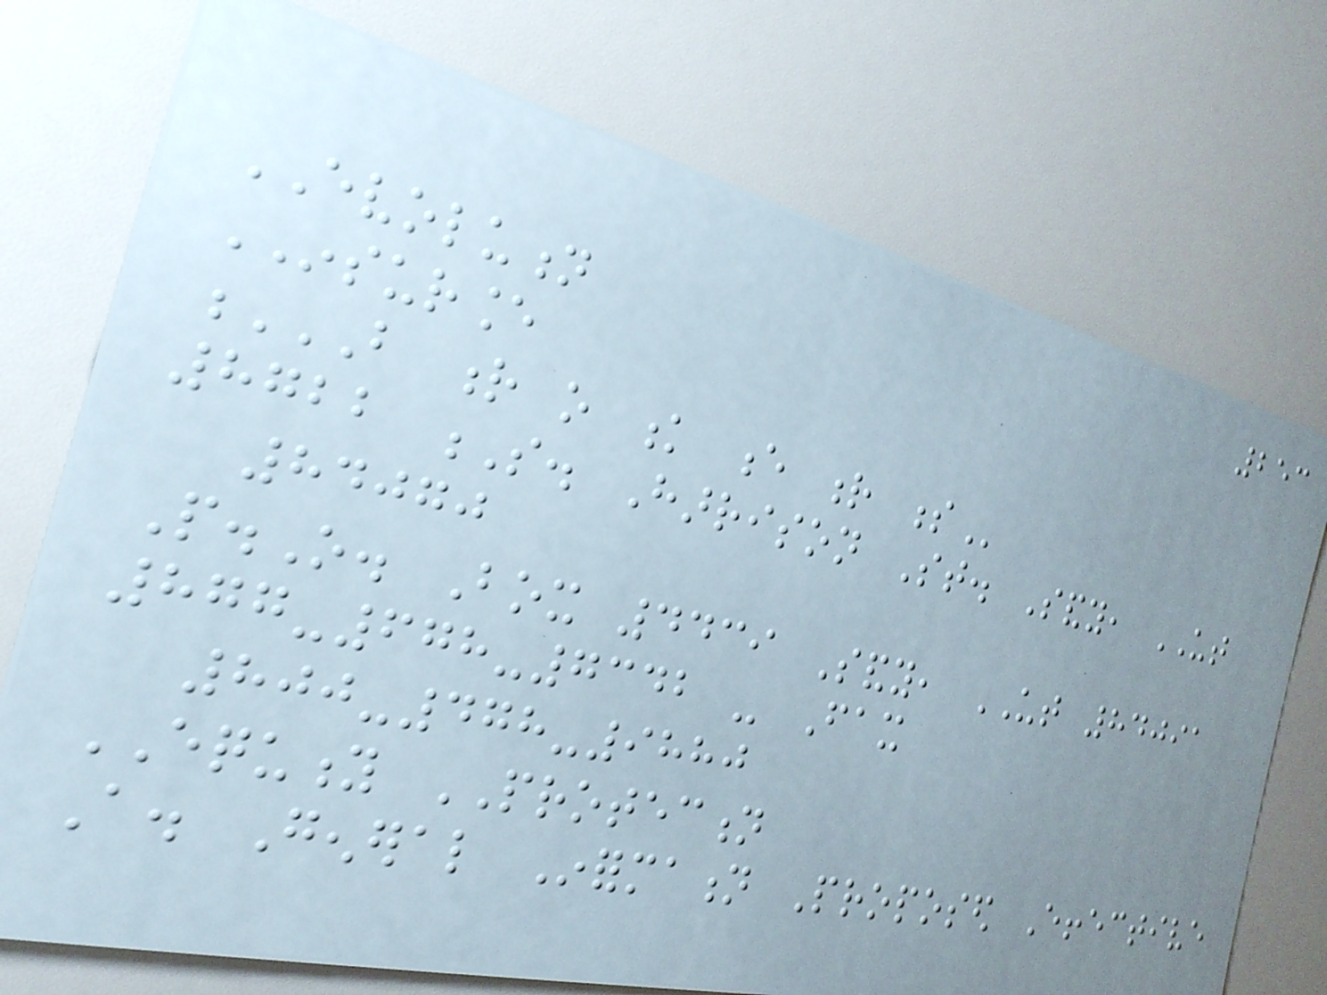253
EVOLUTION
INSURANCE
B R O K E R S
8722 S. Harrison St. Sandy, UT
84070
P.O. Box 4439 Sandy, UT 84091
877-678-7342 - Fax
800-478-9880
EQUITY PROTECTION
A. General Information Proposed Effective
